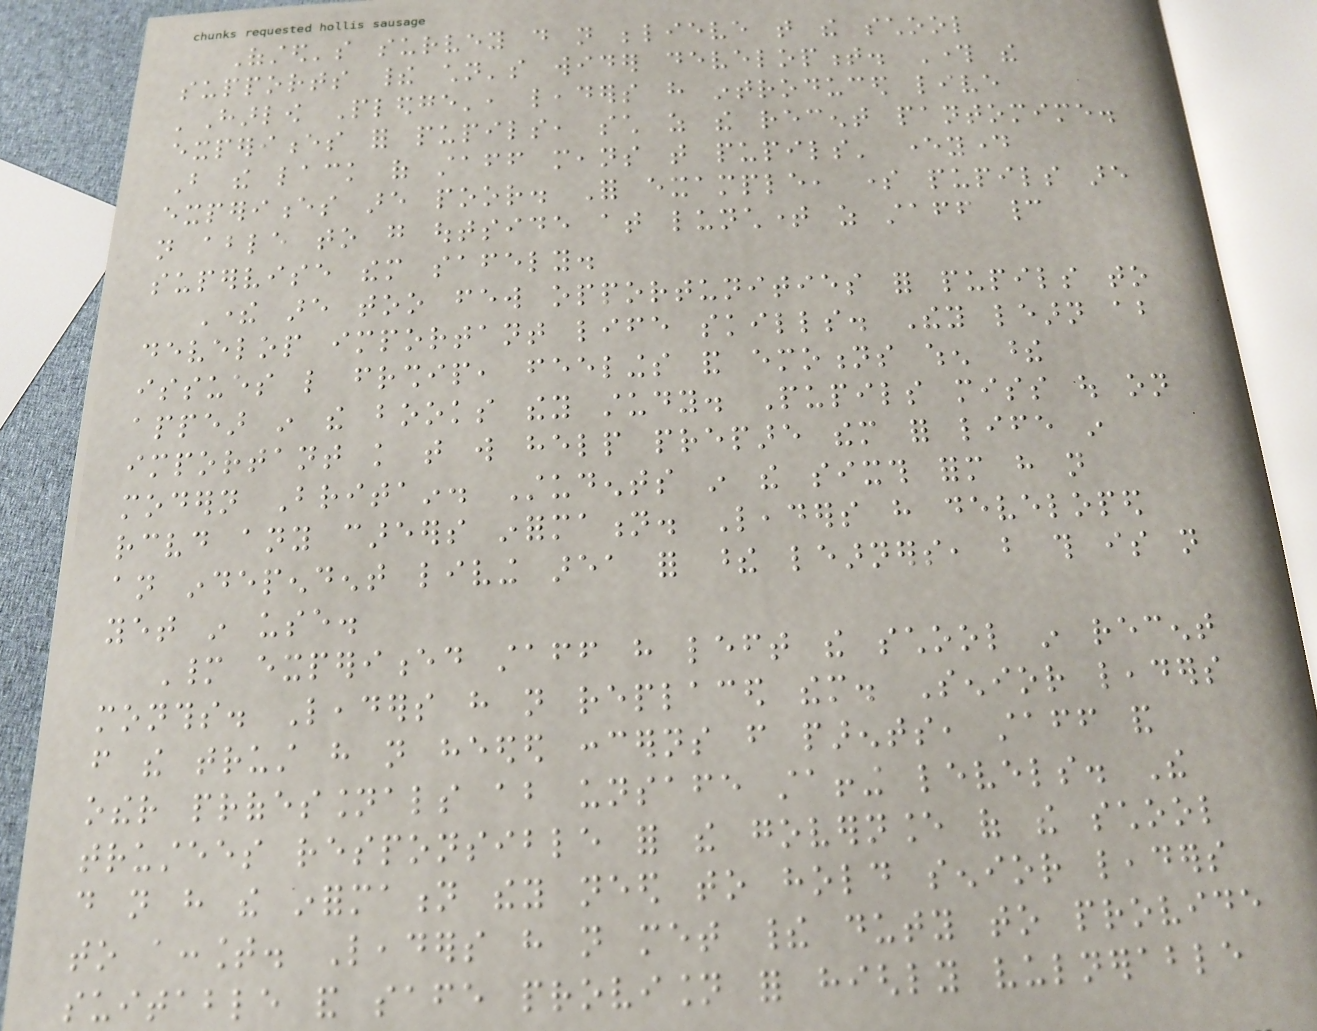Ofsted's survey do not believe that the school
supports their children's wider development. Through the
'Harlow Pledge', leaders have introduced live
experiences for pupils, such as the recent pantomime.
But the lack of staff means that pupils' everyday
experiences are poor. For example, some pupils are
not able to go outside at lunchtime as staff cannot
supervise them safely.
There are too few opportunities for pupils to
develop important life skills. They learn about
issues like friendship, feelings and emotions when these
appear in the books they study. Pupils miss out on
important knowledge that will help prepare them for life in
modern Britain. Students in the sixth form have not
received any careers information. Leaders have developed
an independent living area for these learners, but this is not
yet in use.
Many experienced staff have left the school in recent
months. Leaders have not replaced them. Senior leaders
from the trust have not heeded concerns from parents, staff and
other professionals about unsafe staffing levels. The
trustees responsible for the governance of the school
do not have the information they need to hold senior leaders
to account. Leaders have not met their duty to provide
suitable and safe provision for highly vulnerable
